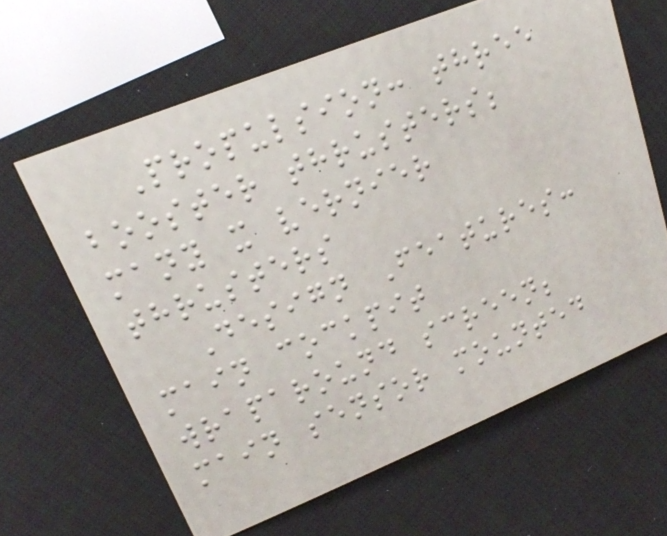Propulsion: three
booster thrusters;
many x vernier
thrusters
Design Features:
main cockpit
wraparound screen;
main sensor mounted
